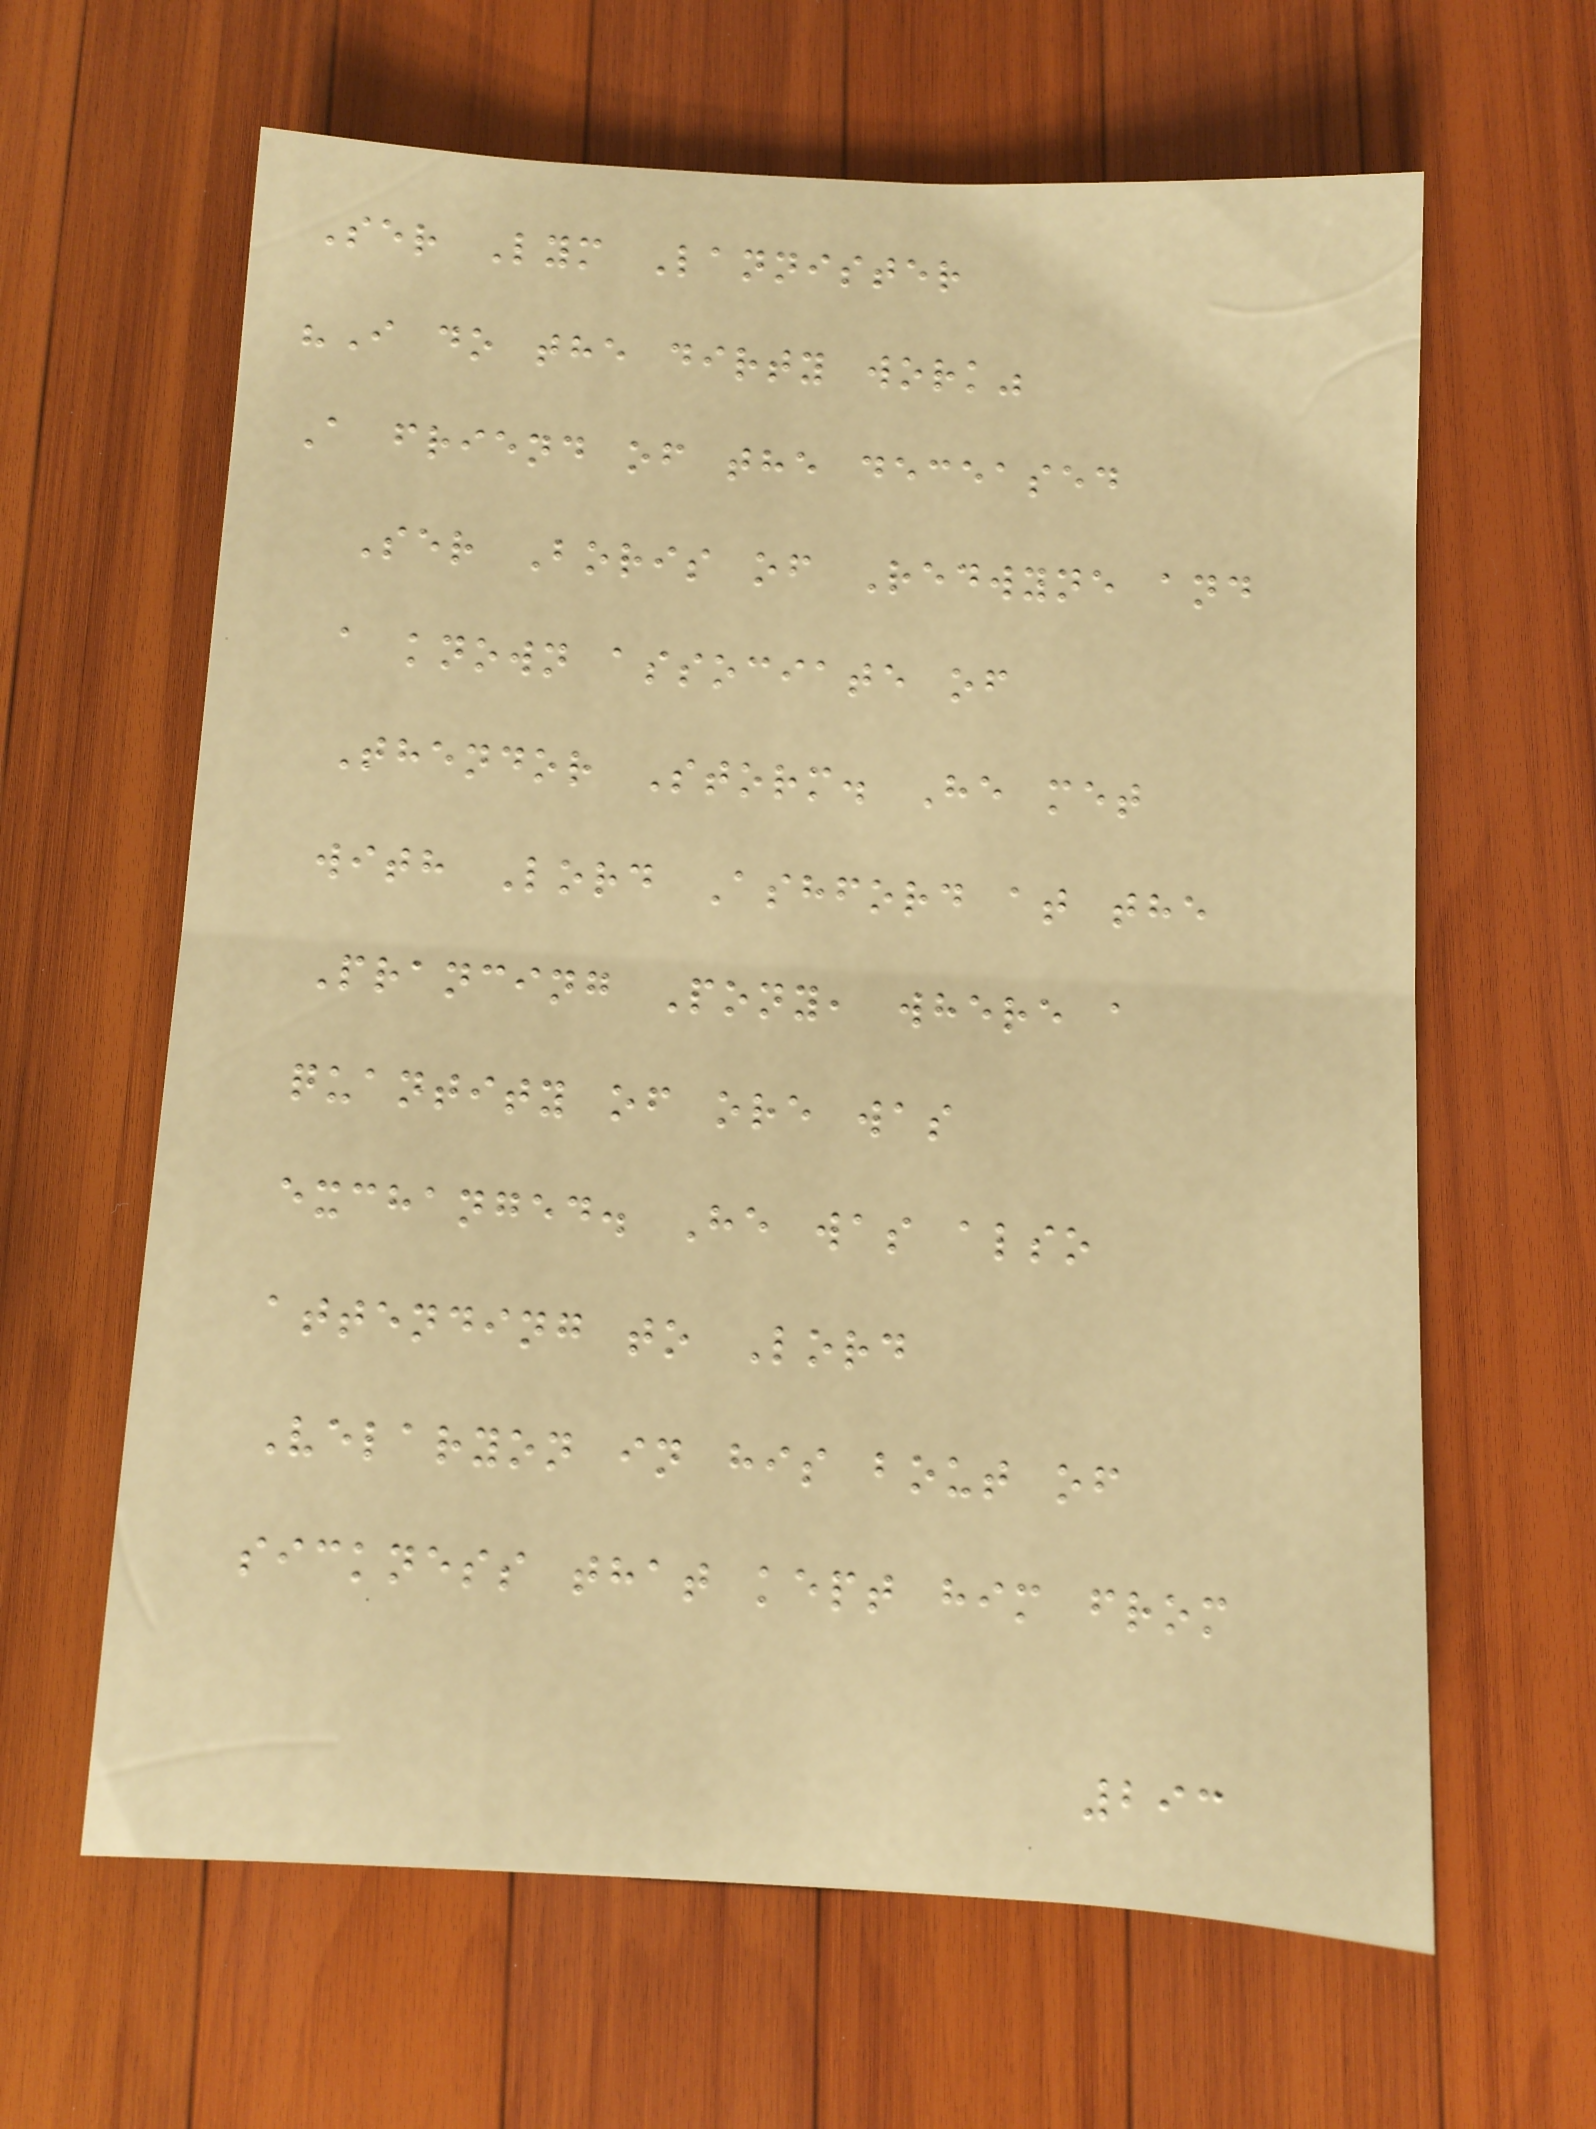Ser Lym Lannister
"I do the dirty work"
A friend of the deceased
Ser Boris of Redwyne and
a known associate of
Thendor Storm. He met
with Lord Ashford at the
Prancing Pony, where a
quantity of ore was
exchanged. He was also
attending to Lord
Velaryon in his bout of
sickness that kept him from
293
